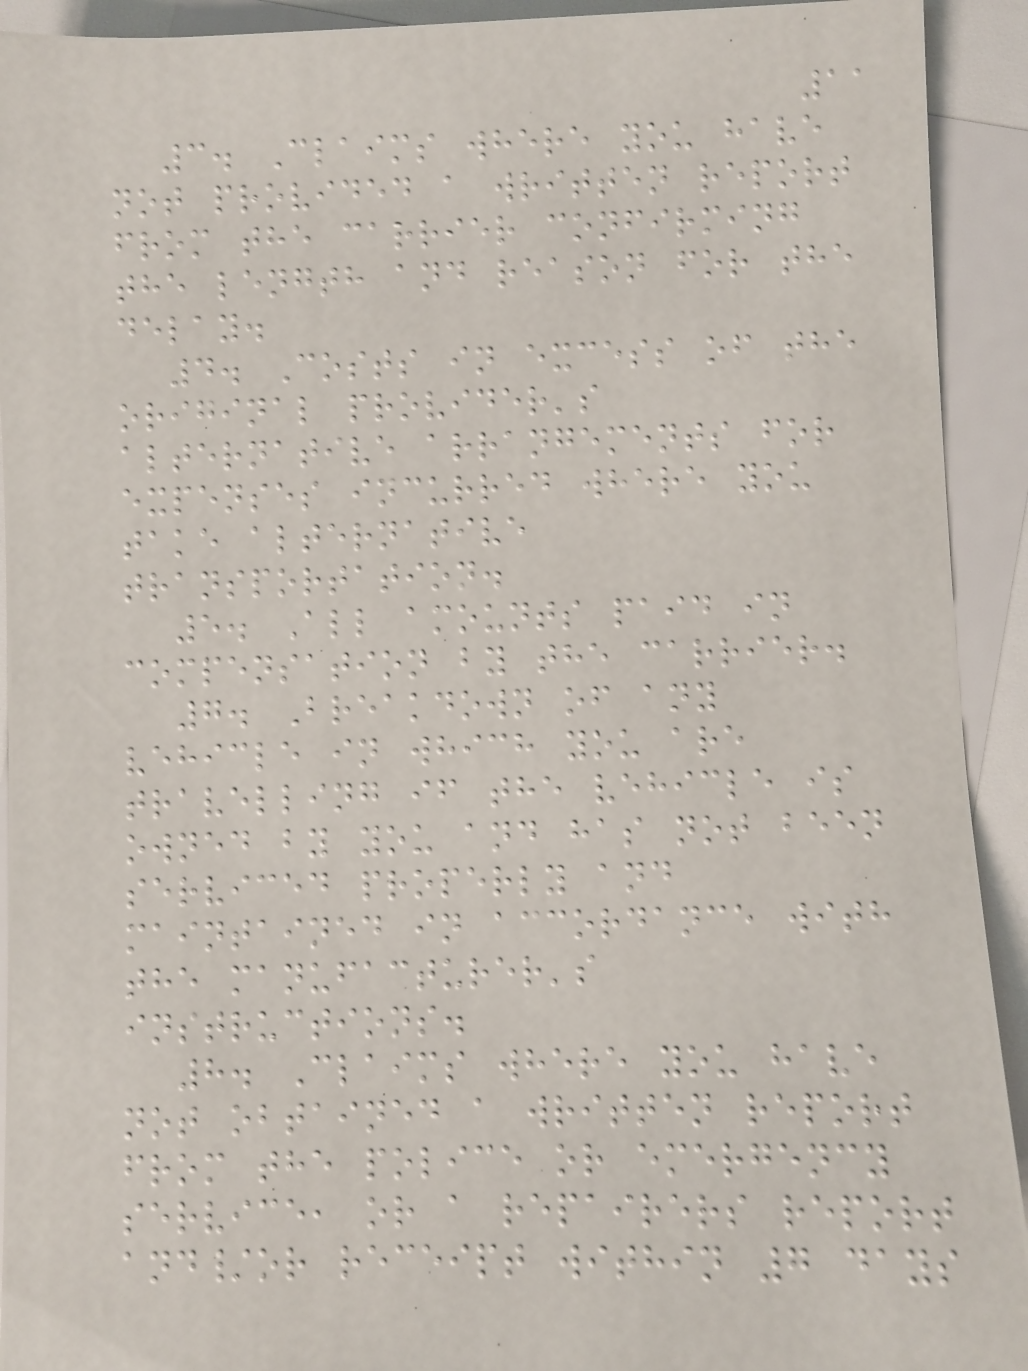11
3. Claims where you have
not provided a written report
from the carrier confirming
the length and reason for the
delay.
4. Costs in excess of the
original provider's
alternative arrangements for
expenses incurred where you
take alternative
transportation.
5. All amounts paid in
compensation by the carrier.
7. Breakdown of any
vehicle in which you are
travelling if the vehicle is
owned by you and has not been
serviced properly and
maintained in accordance with
the manufacturer's
instructions.
8. Claims where you have
not obtained a written report
from the police or emergency
service, or a repairers report
and/or receipt within 7 days
